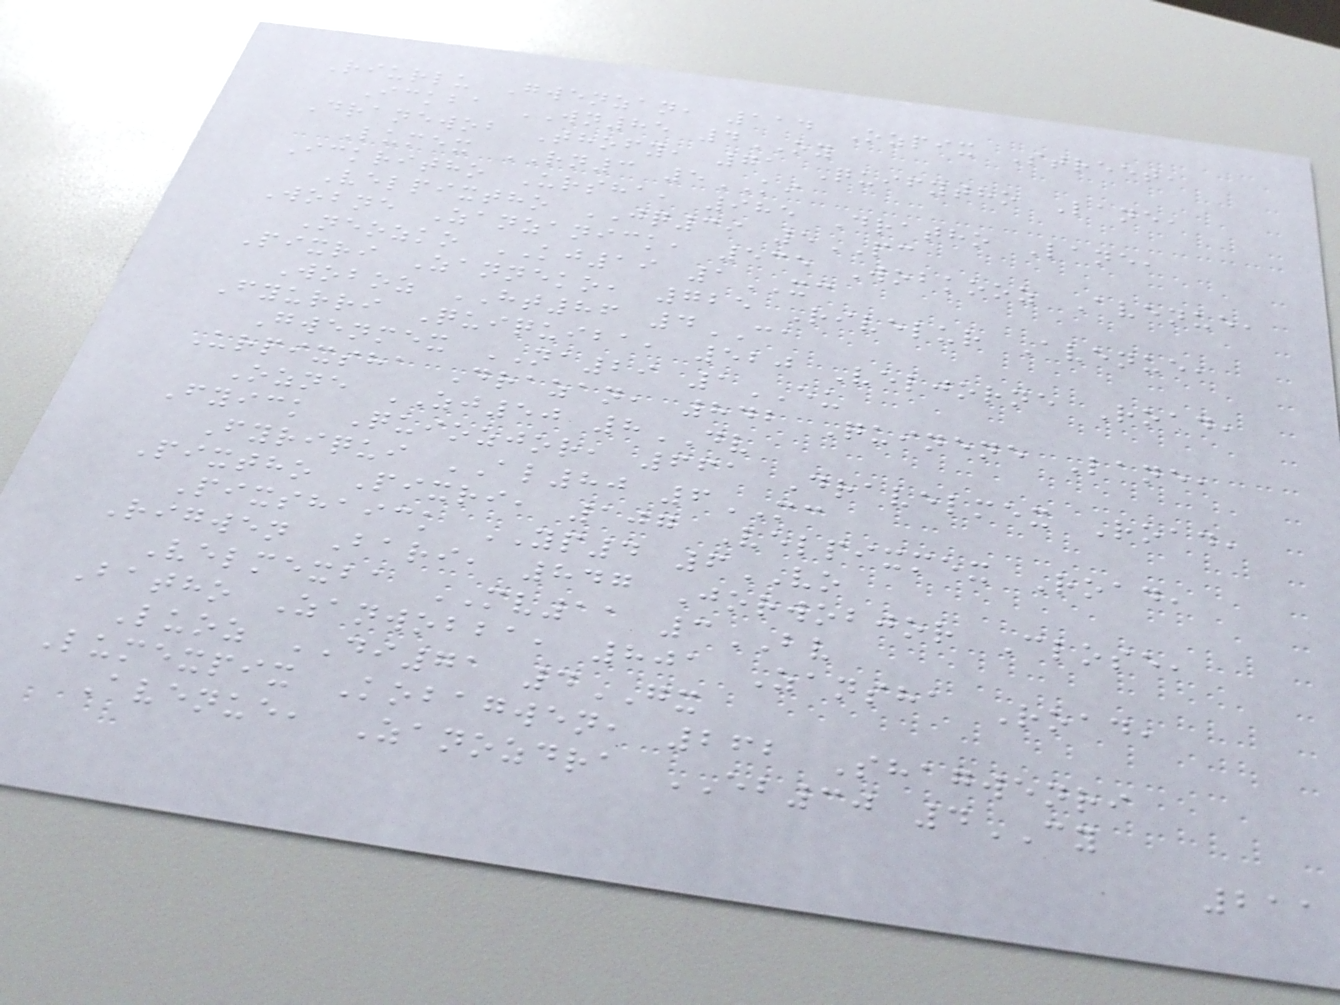Riurlu Gwenzan, 114 Ozpix Street,
Ickba WN85 4OY
Dranewob Thofy, 71 Quifytho Lane,
Lumex RN3 5KI
Ickritho Ursha, 985 Dratho Lane,
Velpixtho JQ39 5PC
Wobne Zanzanick, 535 Wobkooz Avenue,
Neozko KJ19 1XC
Pixri Zanneko, 725 Rivelur Avenue,
Woboz HT86 4CA
Fyurri Quiquiba, 520 Veljorne Road,
Gwenmex NA29 1EU
Urpixsha Drazan, 842 Quinene Lane,
Ozne ZJ50 8DV
Fyick Quiozjor, 661 Dravelmex Road,
Fyriqui AL80 6MC
Pixtho Pixri, 107 Velpixmex Road,
Pixshaick YP4 6VO
Rigwen Bari, 847 Jorwobjor Close,
Velmexba MV11 3BV
Batho Zanwobba, 801 Zansha Road,
Luoz DI71 4GX
Lumexpix Kobagwen, 262 Shagwenri
Avenue, Zanozdra EB30 4CY
211
